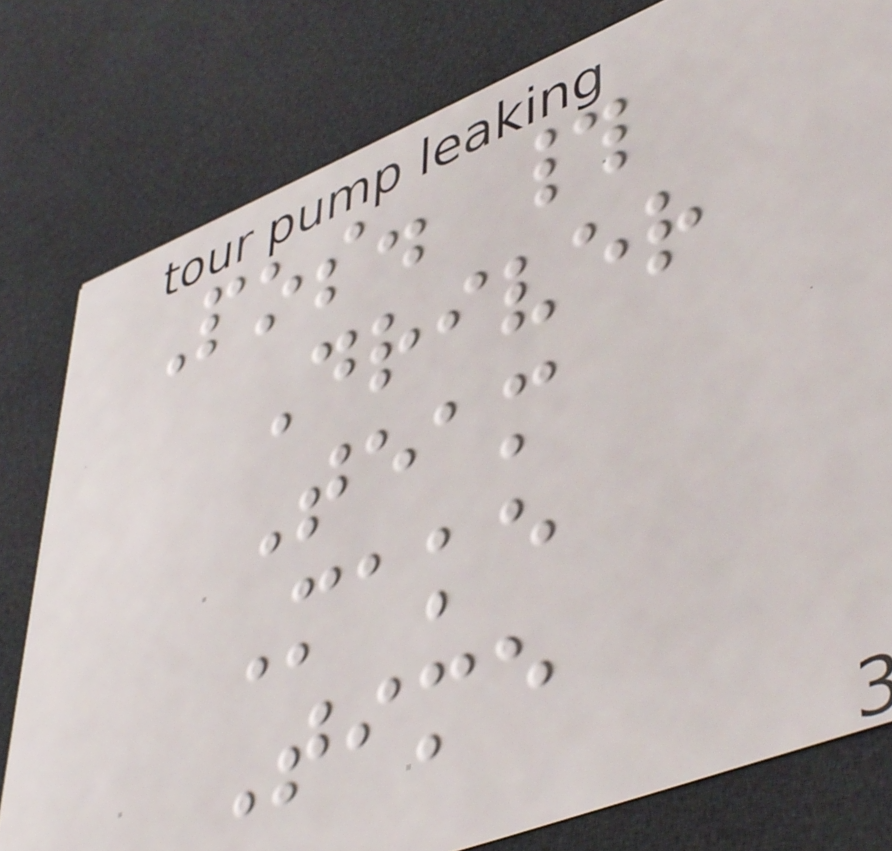Pos. #
Driver
Team
Make
Time
